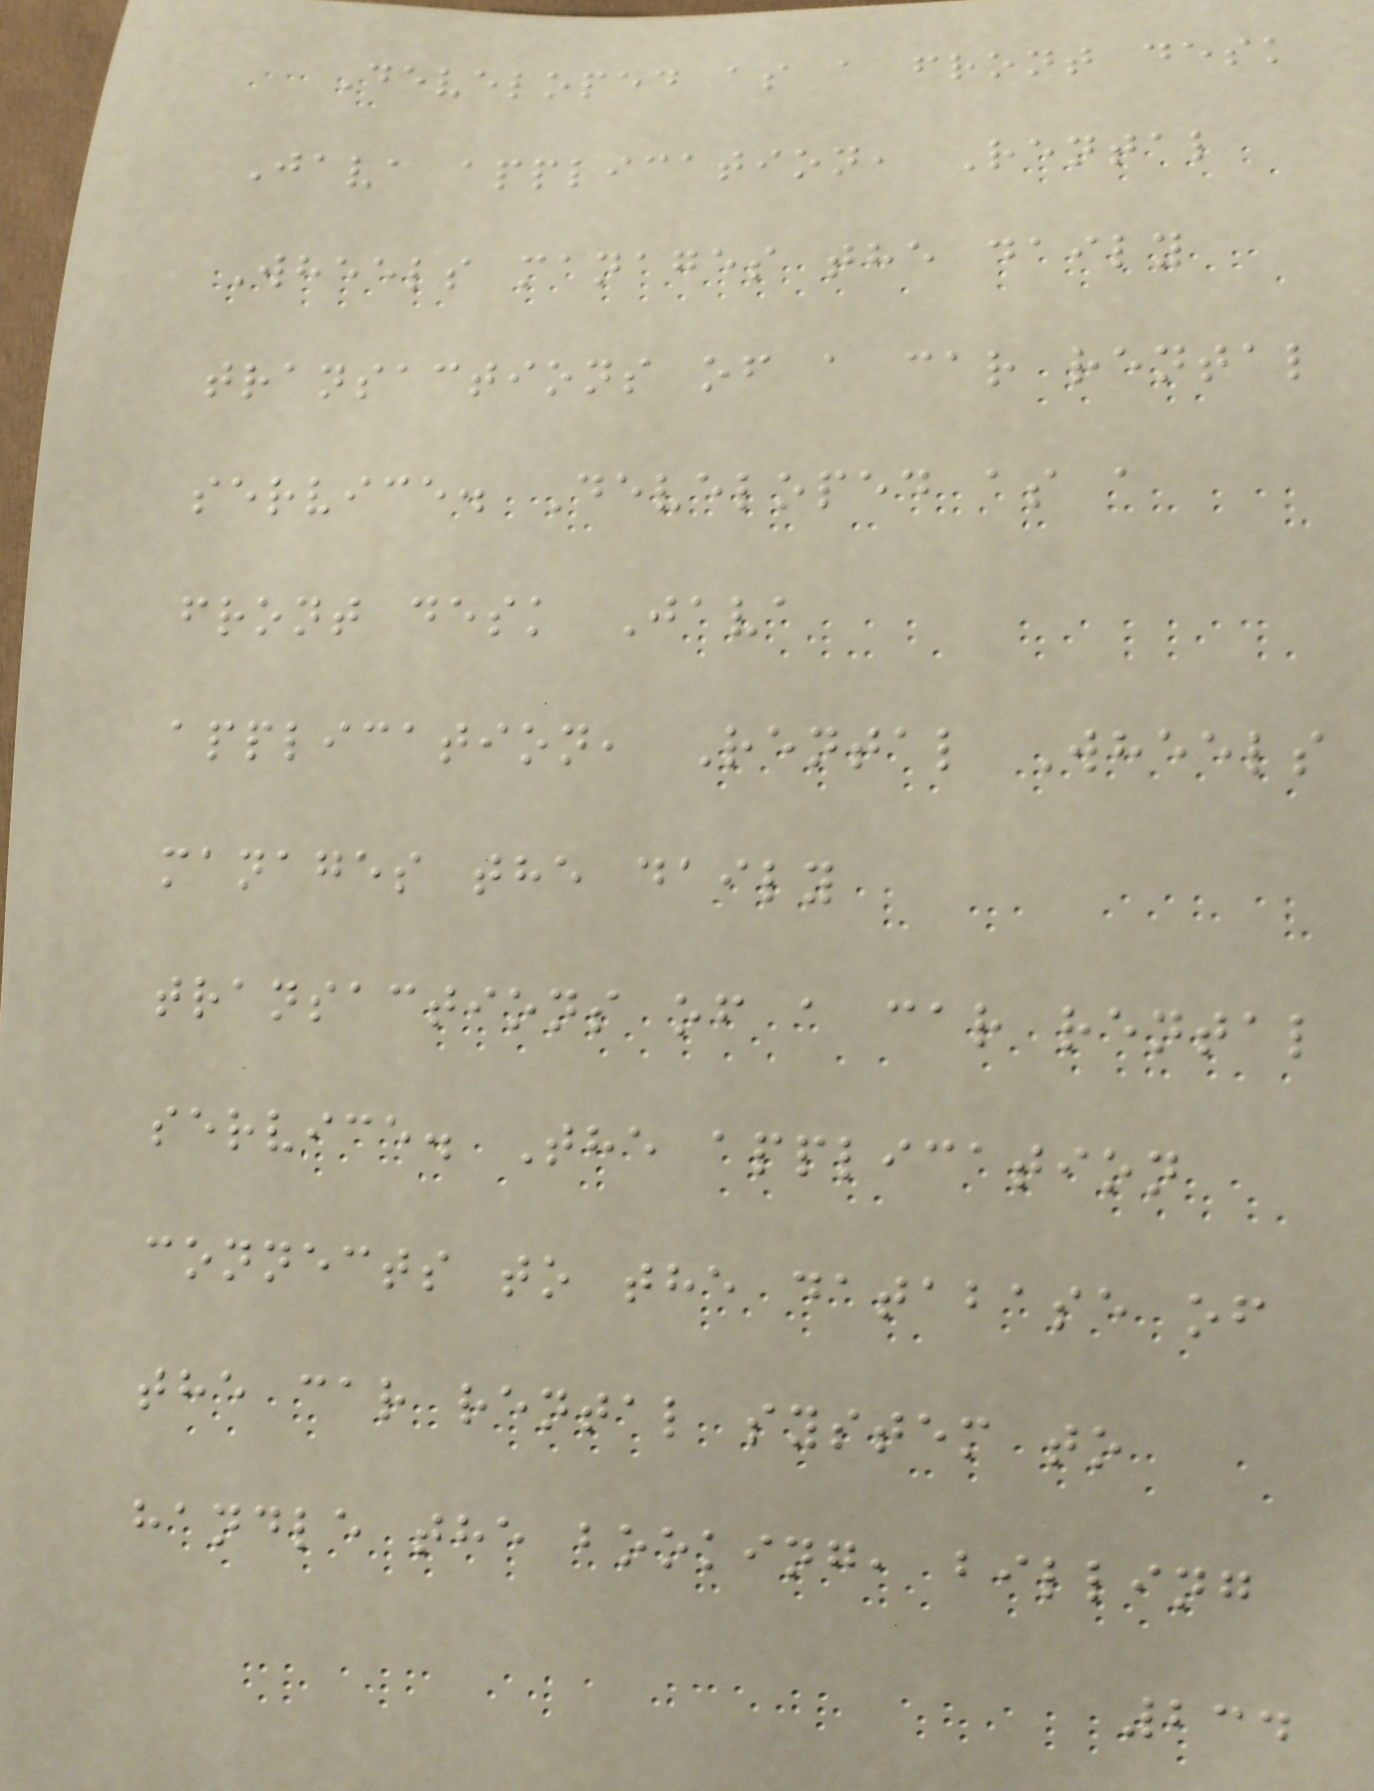Developed as a front desk
Java application, Rental
Wheels manages the daily
transactions of a car rental
service. Developed as a
front desk Java
application, Rental Wheels
manages the daily
transactions of a car rental
service. The application
connects to the database of
the car rental system to
handle the booking, billing
234
